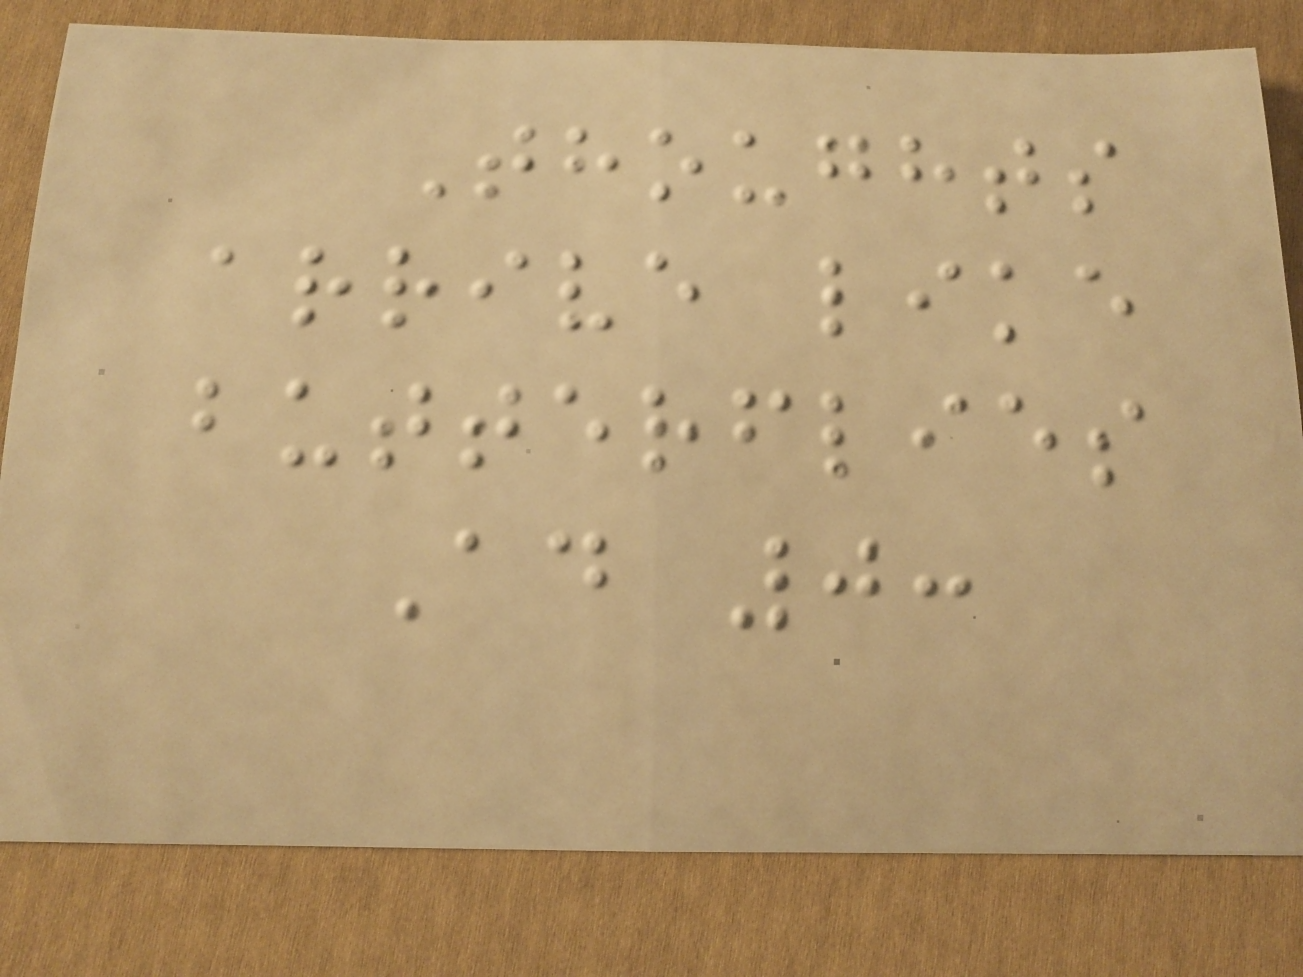Thoughts
arrive like
butterflies
Ad 0:
